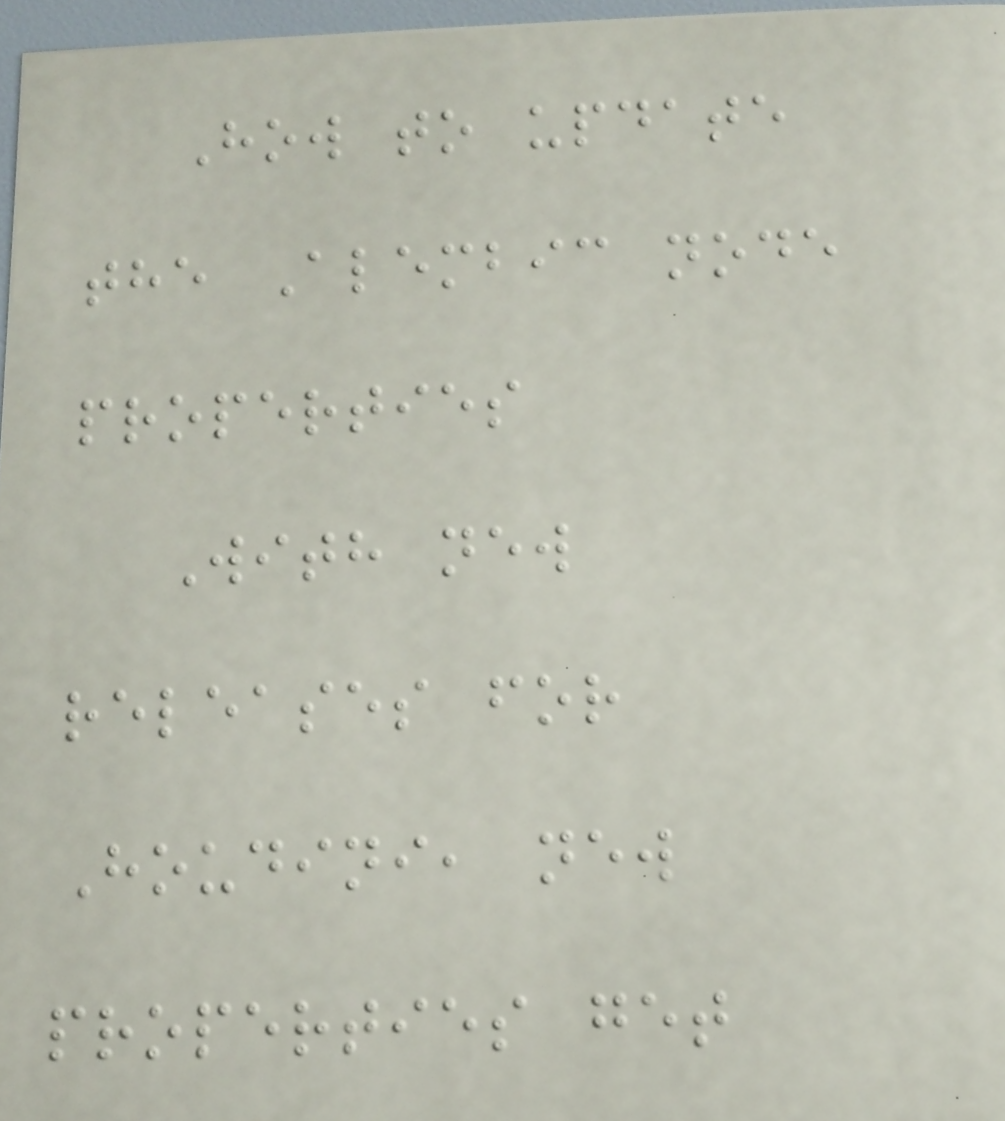How to update
the Alembic node
properties
With new
releases for
Houdini, new
properties get
